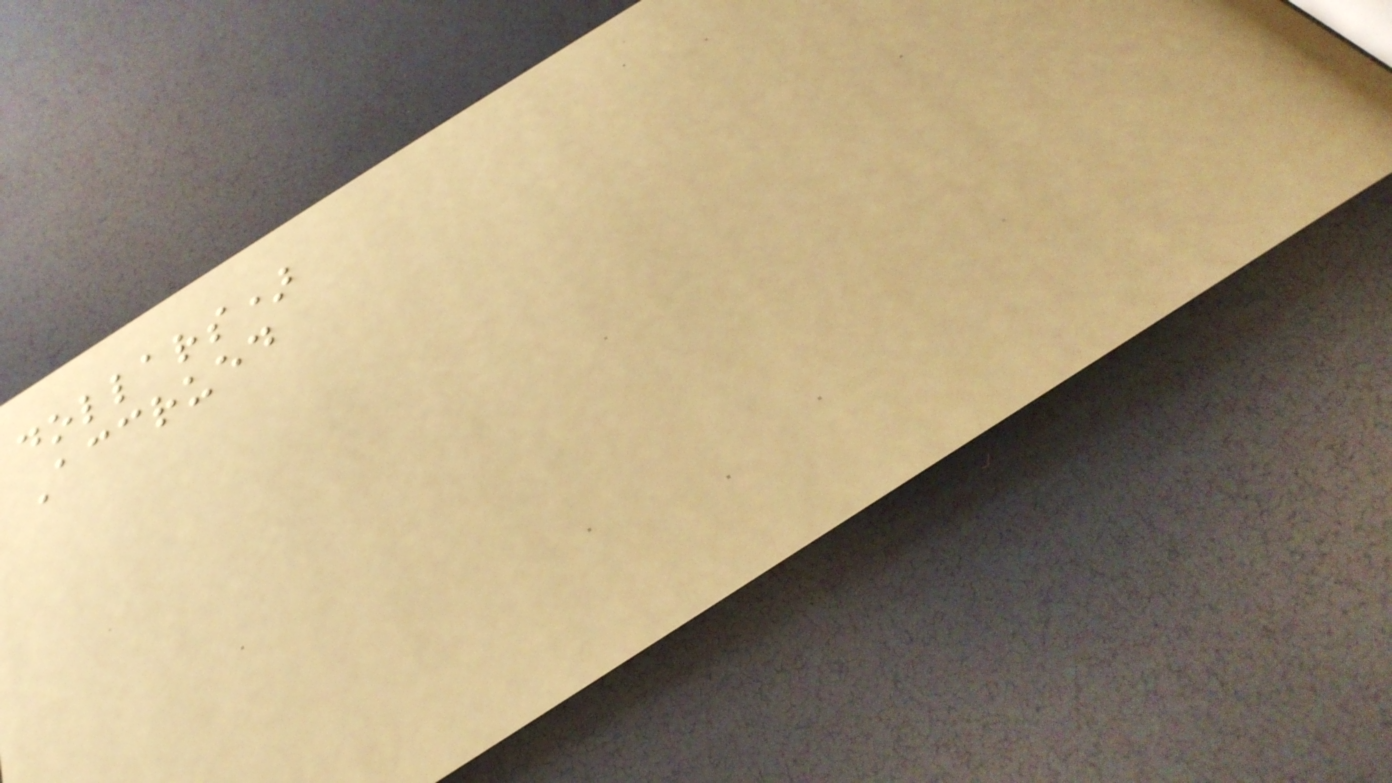dollars)
Accrued
